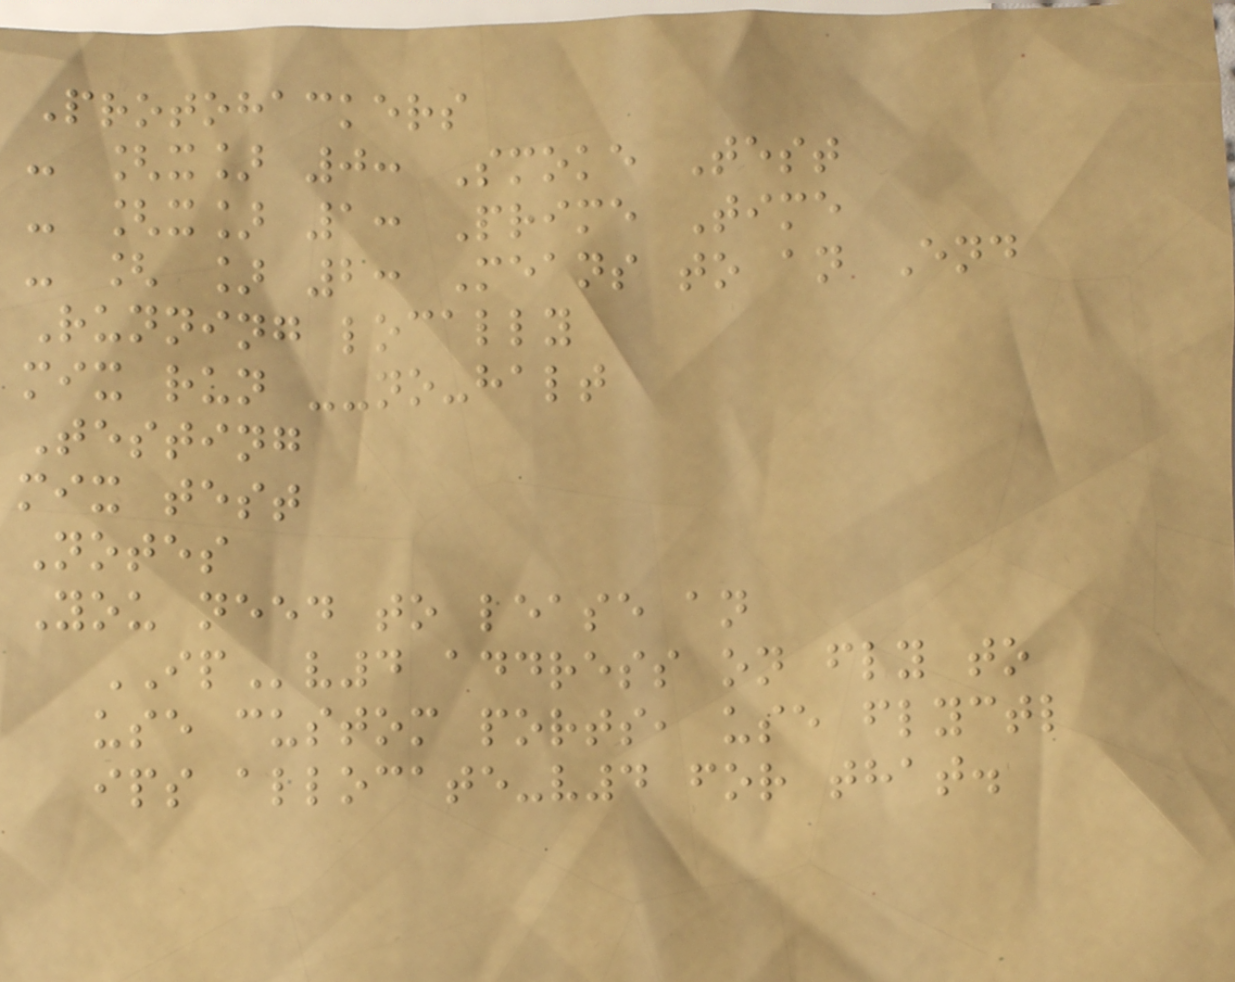Protohackers
- [x] 0: Smoke Test
- [x] 1: Prime Time
- [ ] 2: Means to an End
Running locally
mix run --no-halt
Testing
mix test
Notes
You need to lease an
IPv4 address on fly to
use custom ports, use flyctl
ips allocate-v4 for that.
